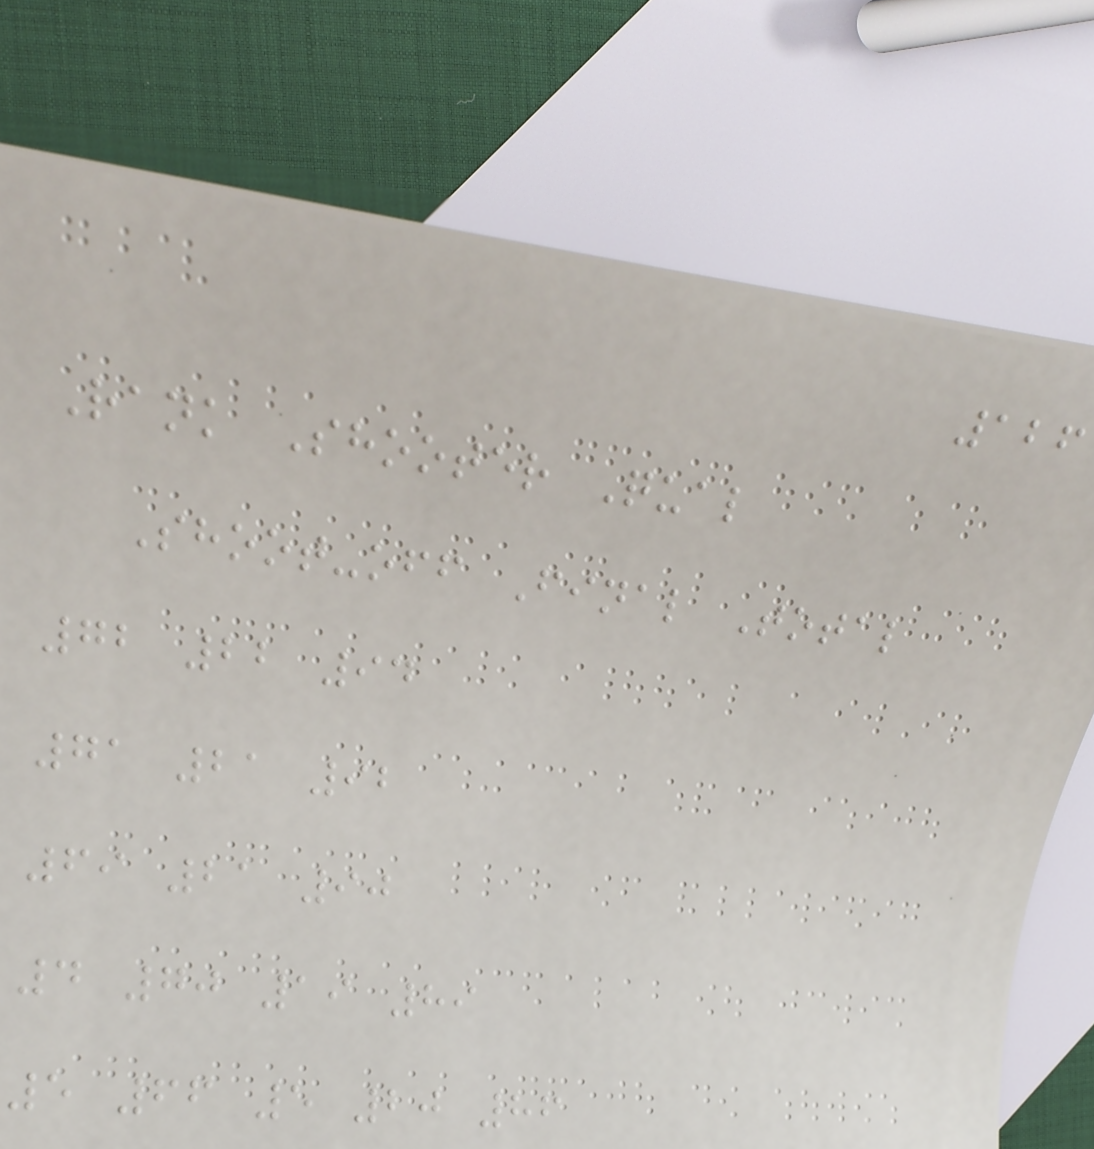126
Rank Shooter Qual
Shoot-off Final Total
72 22 94
71 21 92
69 21 90
4 70 19 89
5 66 5 20 86
